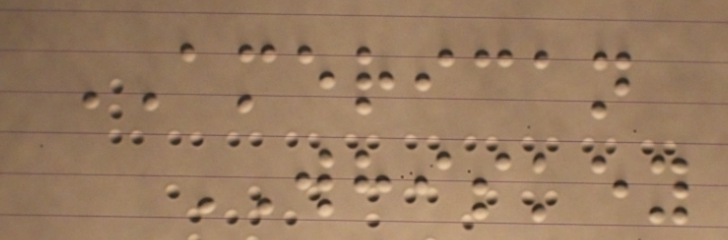AMERICAN
WHISKEY
